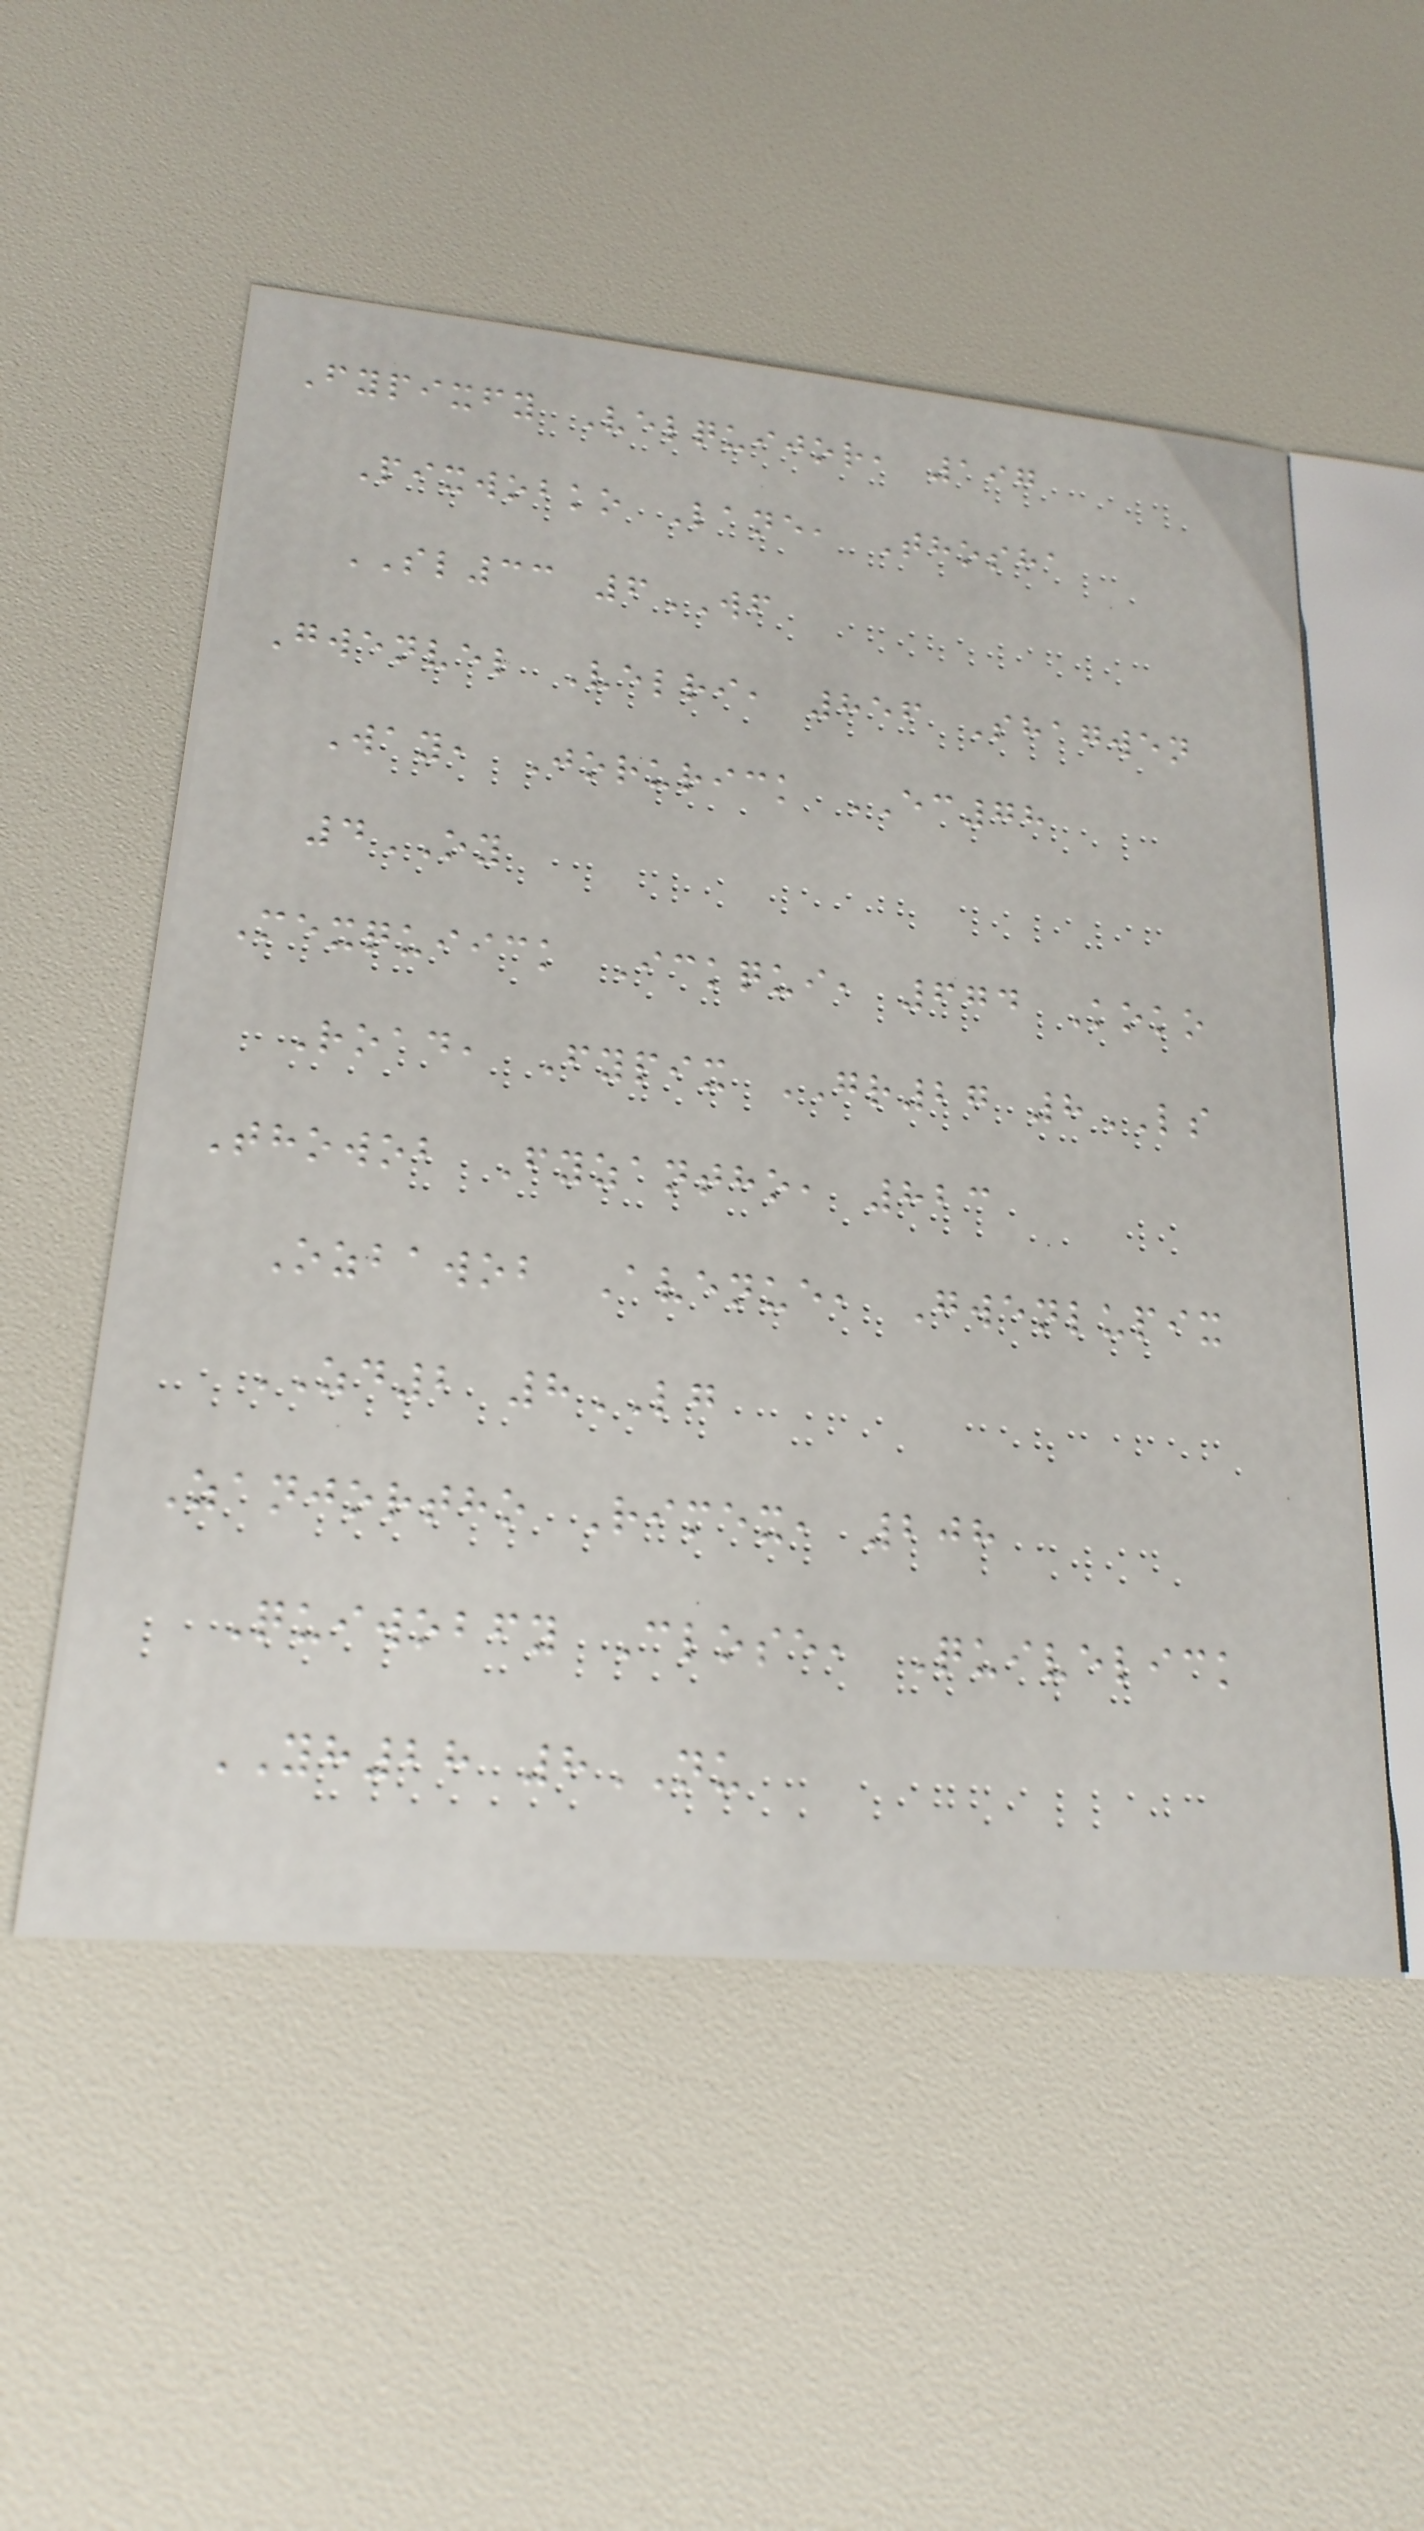Fypixfy Velquijor, 197
Pixwobko Lane, Thosha
SL33 6WF
Gwenvel Velri, 856 Shagwen
Way, Jorurick EC78
4OY
Mexquiick Ickqui, 674 Koko
Road, Fypix GR27 8LS
Thowob Fyzantho, 823
Ozbawob Avenue, Gwenlupix
ZD2 8LG
Zanjortho Rimex, 208
Quiwobfy Close, Quivelick
YH28 8NU
